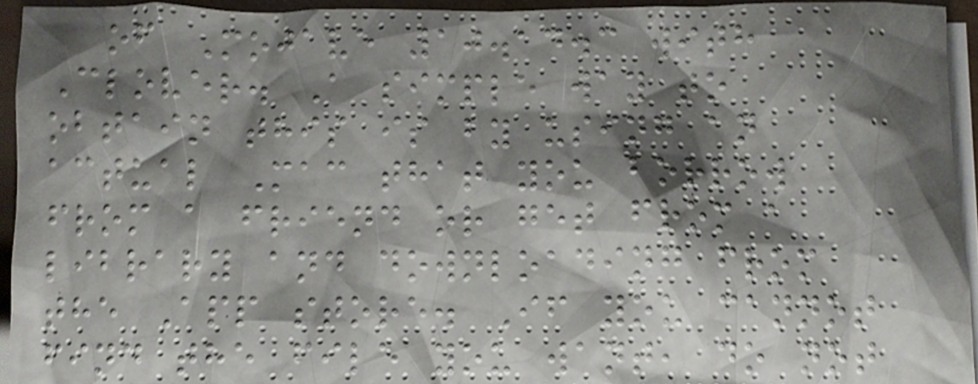of Mojave 10.14.3 with
Clover. A simple way to
obtain this is by using an
actual Mac that you borrow
from a friend or get from a
library and downloading from
the App store. If you cannot
find the file you want, do not
